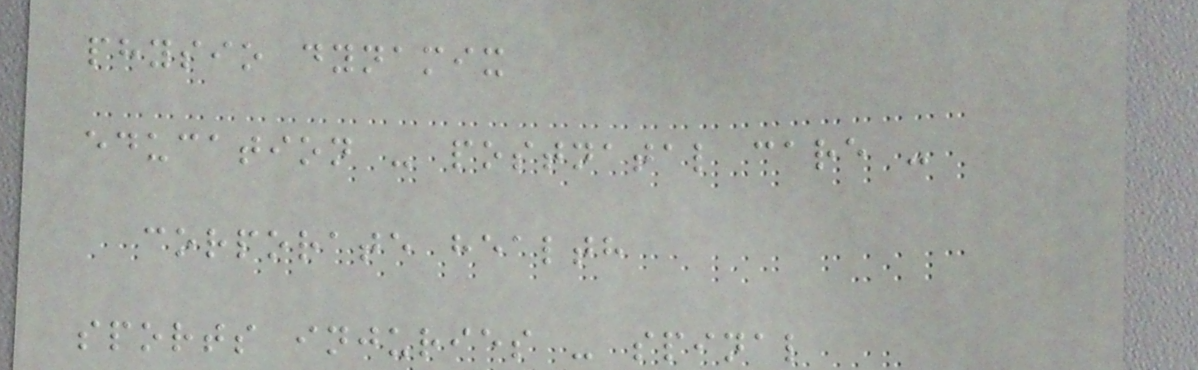physio dynamix
education - postnatal care -
corporate health
sports injuries - spinal
